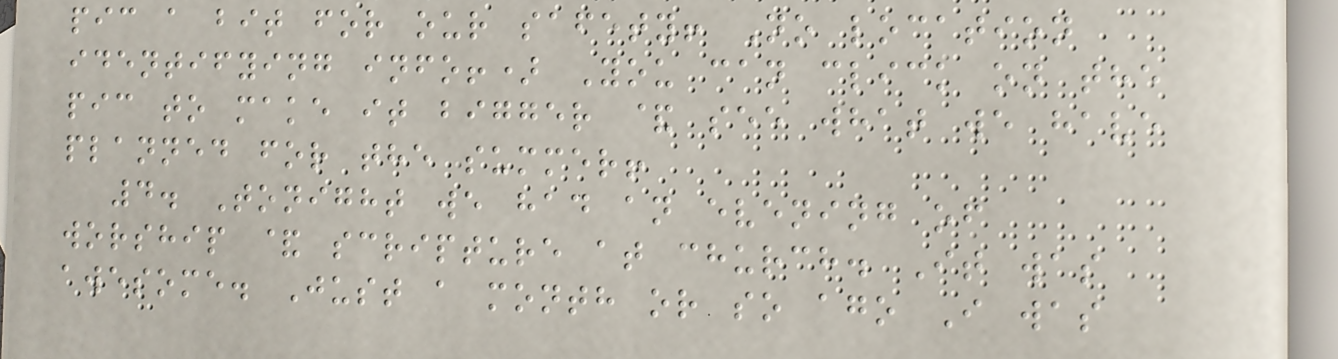pic a bit for our safety! No location
identifying info!) You can click on the
pic to make it bigger & see what we have
planned for the summer!
4. Tonight we had an evening of
worship & scripture at church. It was
awesome. Just a month or so ago I was
